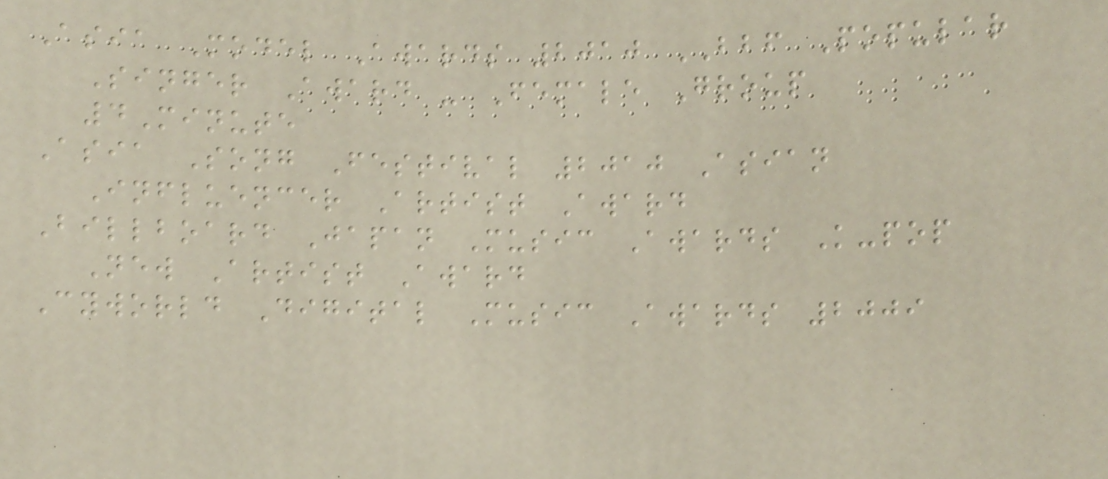Asia Model Awards 2010 BBF Popular
Singer Award - Female Group
4Minute
Asia Song Festival 2010 Asian
Influencer Artist Award
Billboard Japan Music Awards K-pop
New Artist Award
Cyworld Digital Music Awards 2009
